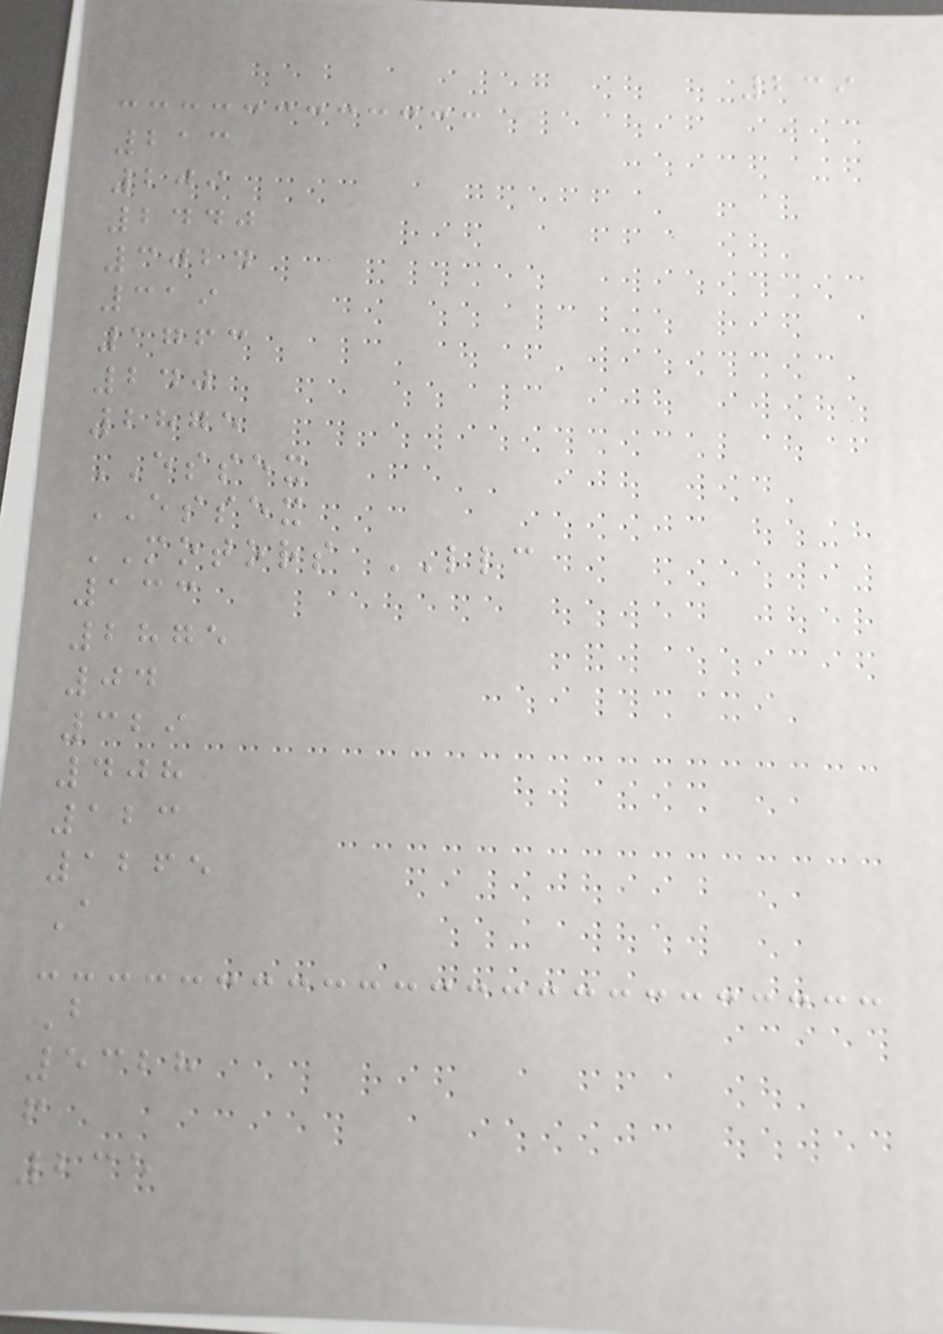239
213
209
2440
3024
319
1763
240
2875
ESSEX
ESSEX
MOTORS LLC
133
2875
04
329
408
123
1265
A
B
5328
f
235
